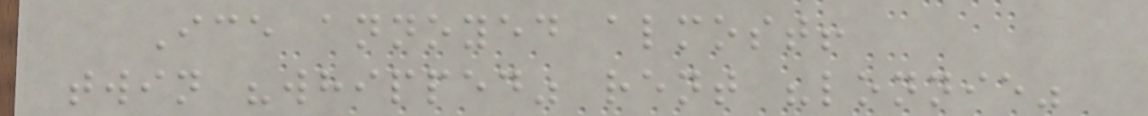Ice annoyed almost!
twin "whipped" rent "lonnie"
